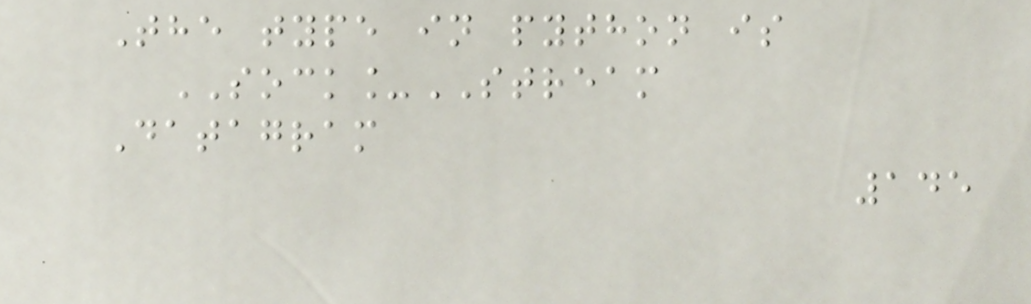The type in python is
SOCK_STREAM
Datagram
145
